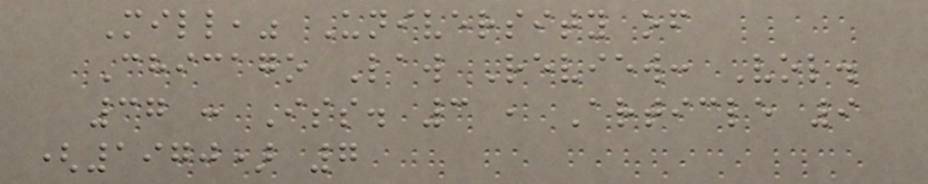Mill," University of
Chicago Law Review: Vol.
37 : Iss. 3 , Article 9
(1970) 7
